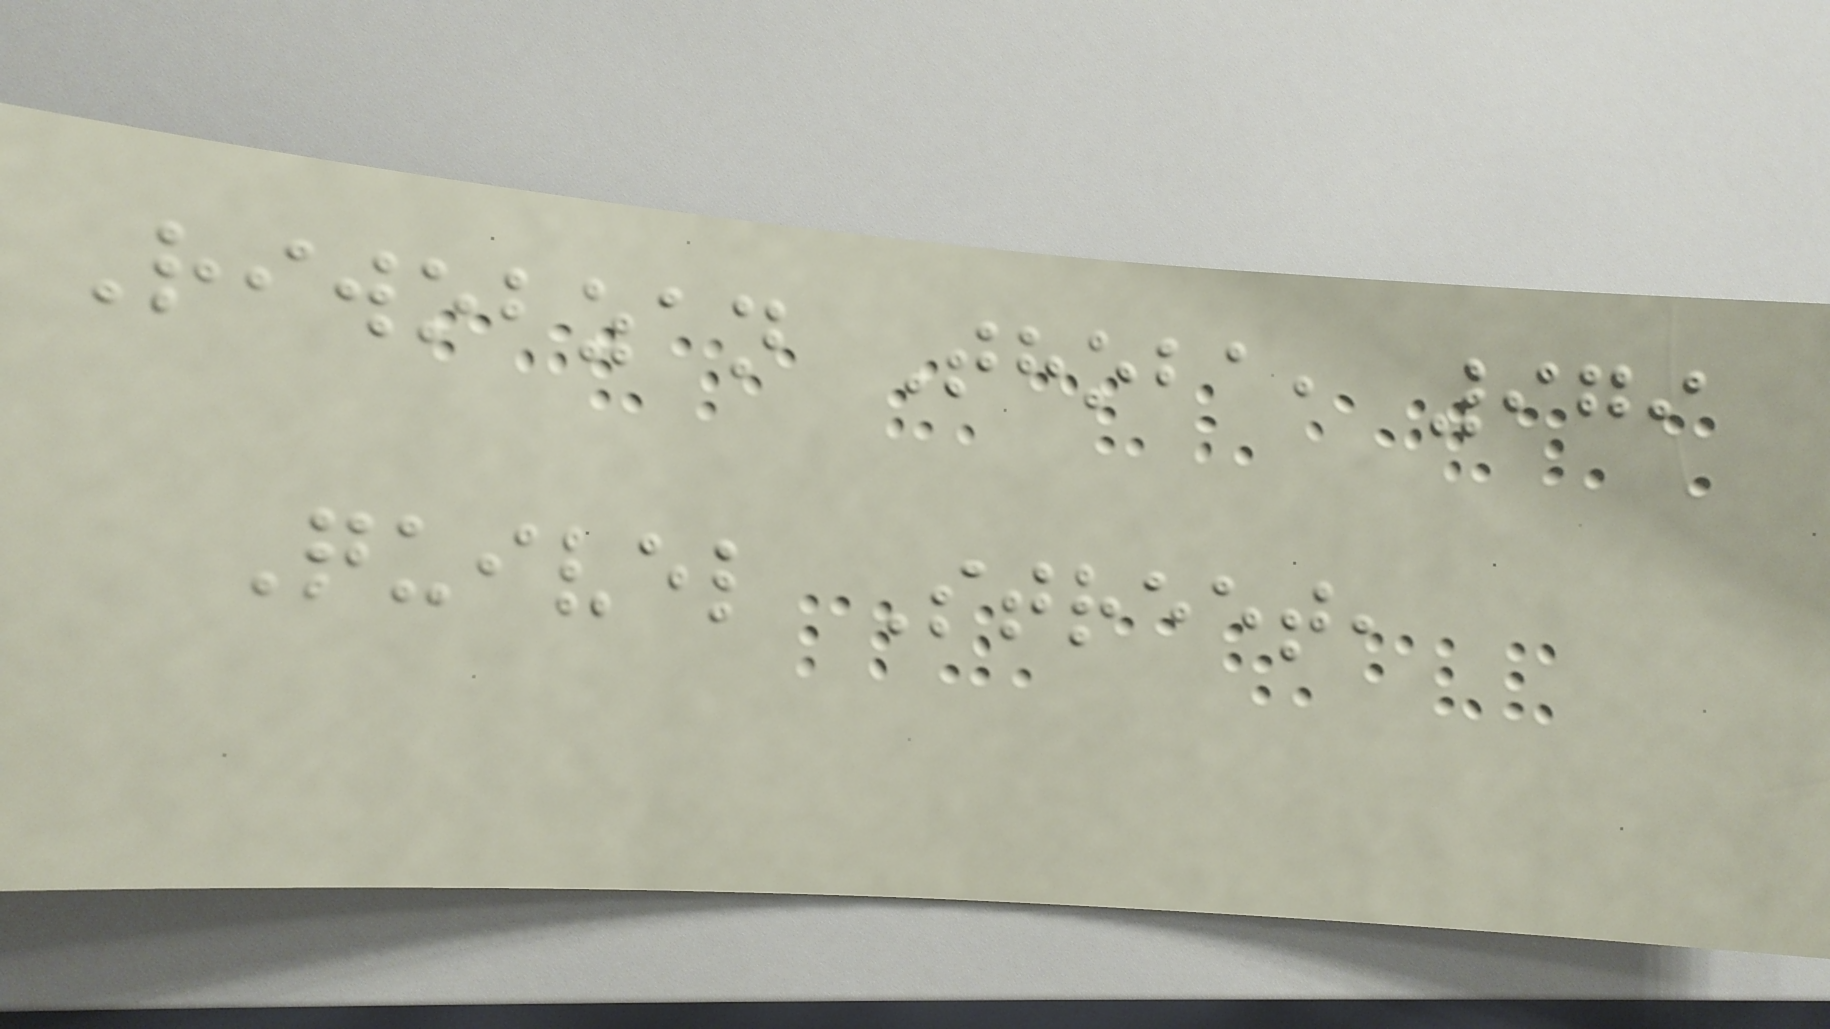Riwobzan Thoba, 979
Quivel Street,
